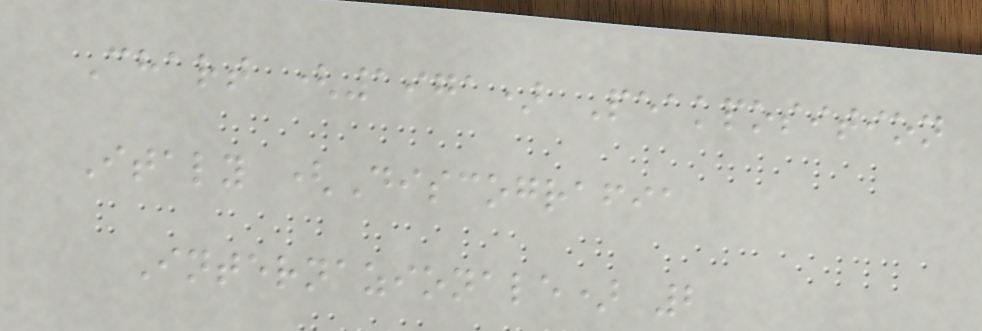Chart (1971) Peakposition
Italy (Discografia
Internazionale) 2
